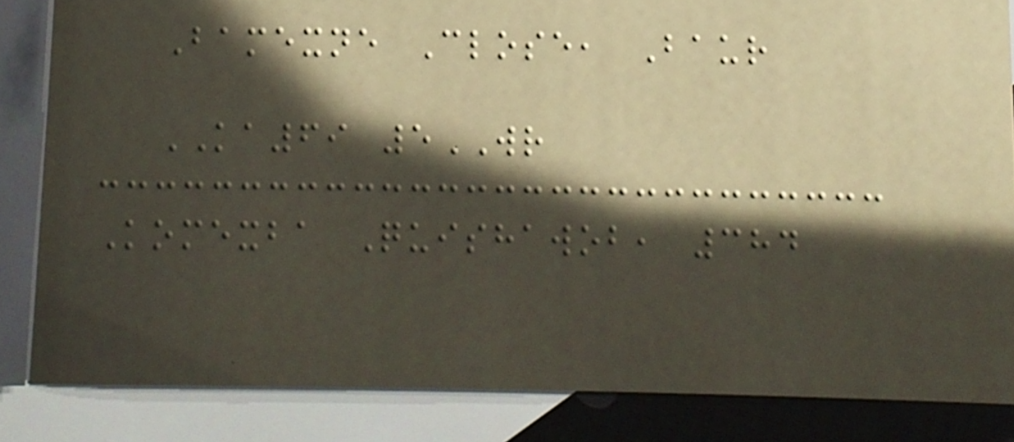Bamexne Close, Baur
KA69 5WR
Komexba Quishawob, 384
